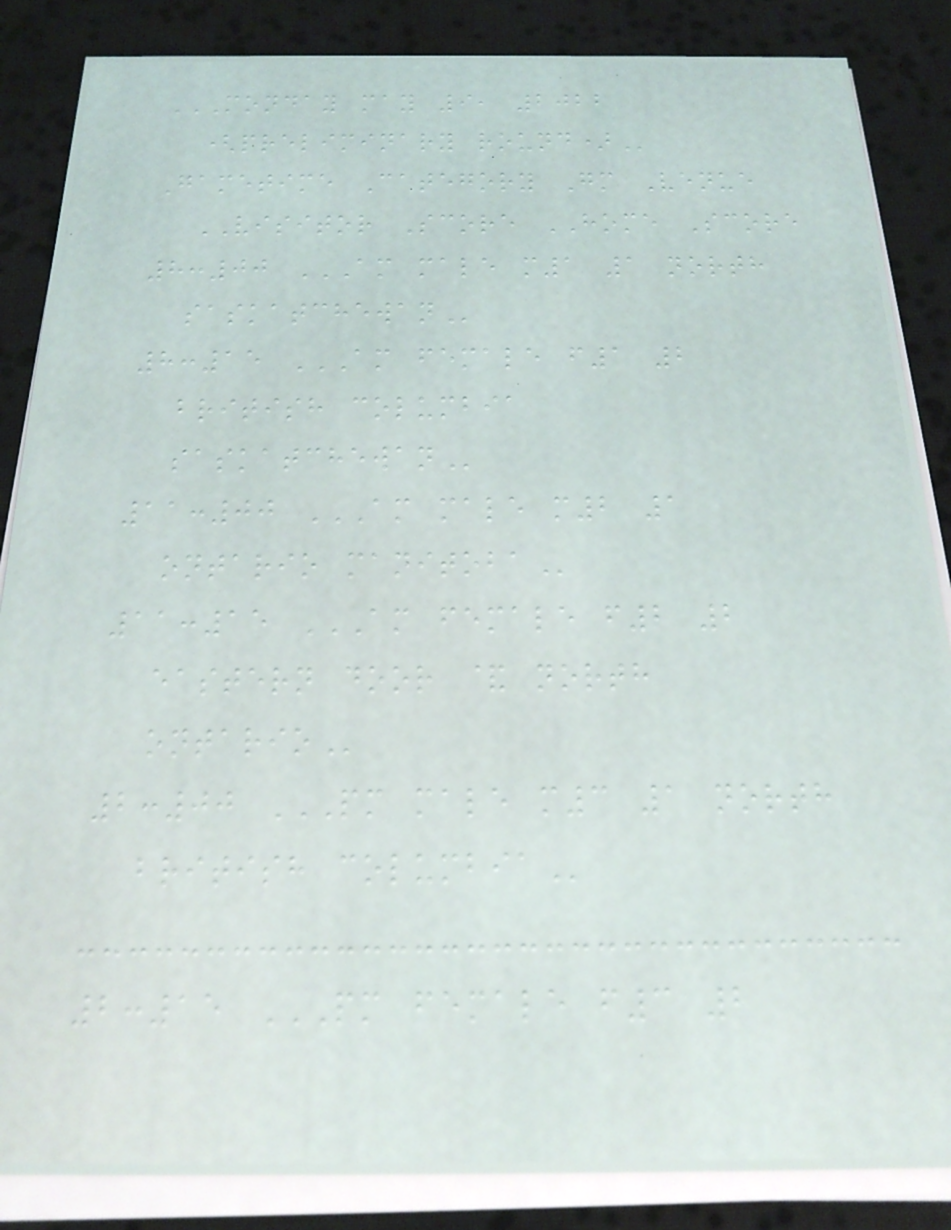MONDAY MAY 9, 2022
(PRELIMINARY ROUND)
Gametime Category Gm Venue
VISITOR Score HOME Score
8:00 AM MALE M1 1 NORTH
SASKATCHEWAN
8:15 AM FEMALE F1 2
BRITISH COLUMBIA
SASKATCHEWAN
11:00 AM MALE M2 1
ONTARIO MANITOBA
11:15 AM FEMALE F2 2
EASTERN DOOR & NORTH
ONTARIO
2:00 PM MALE M3 1 NORTH
BRITISH COLUMBIA
2:15 PM FEMALE F3 2
